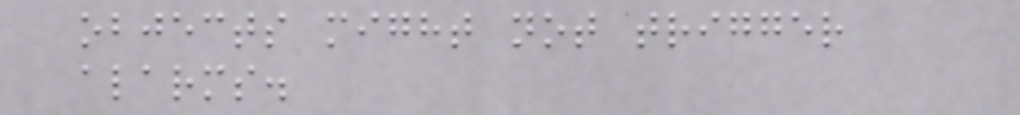objects might not trigger
alarms.
